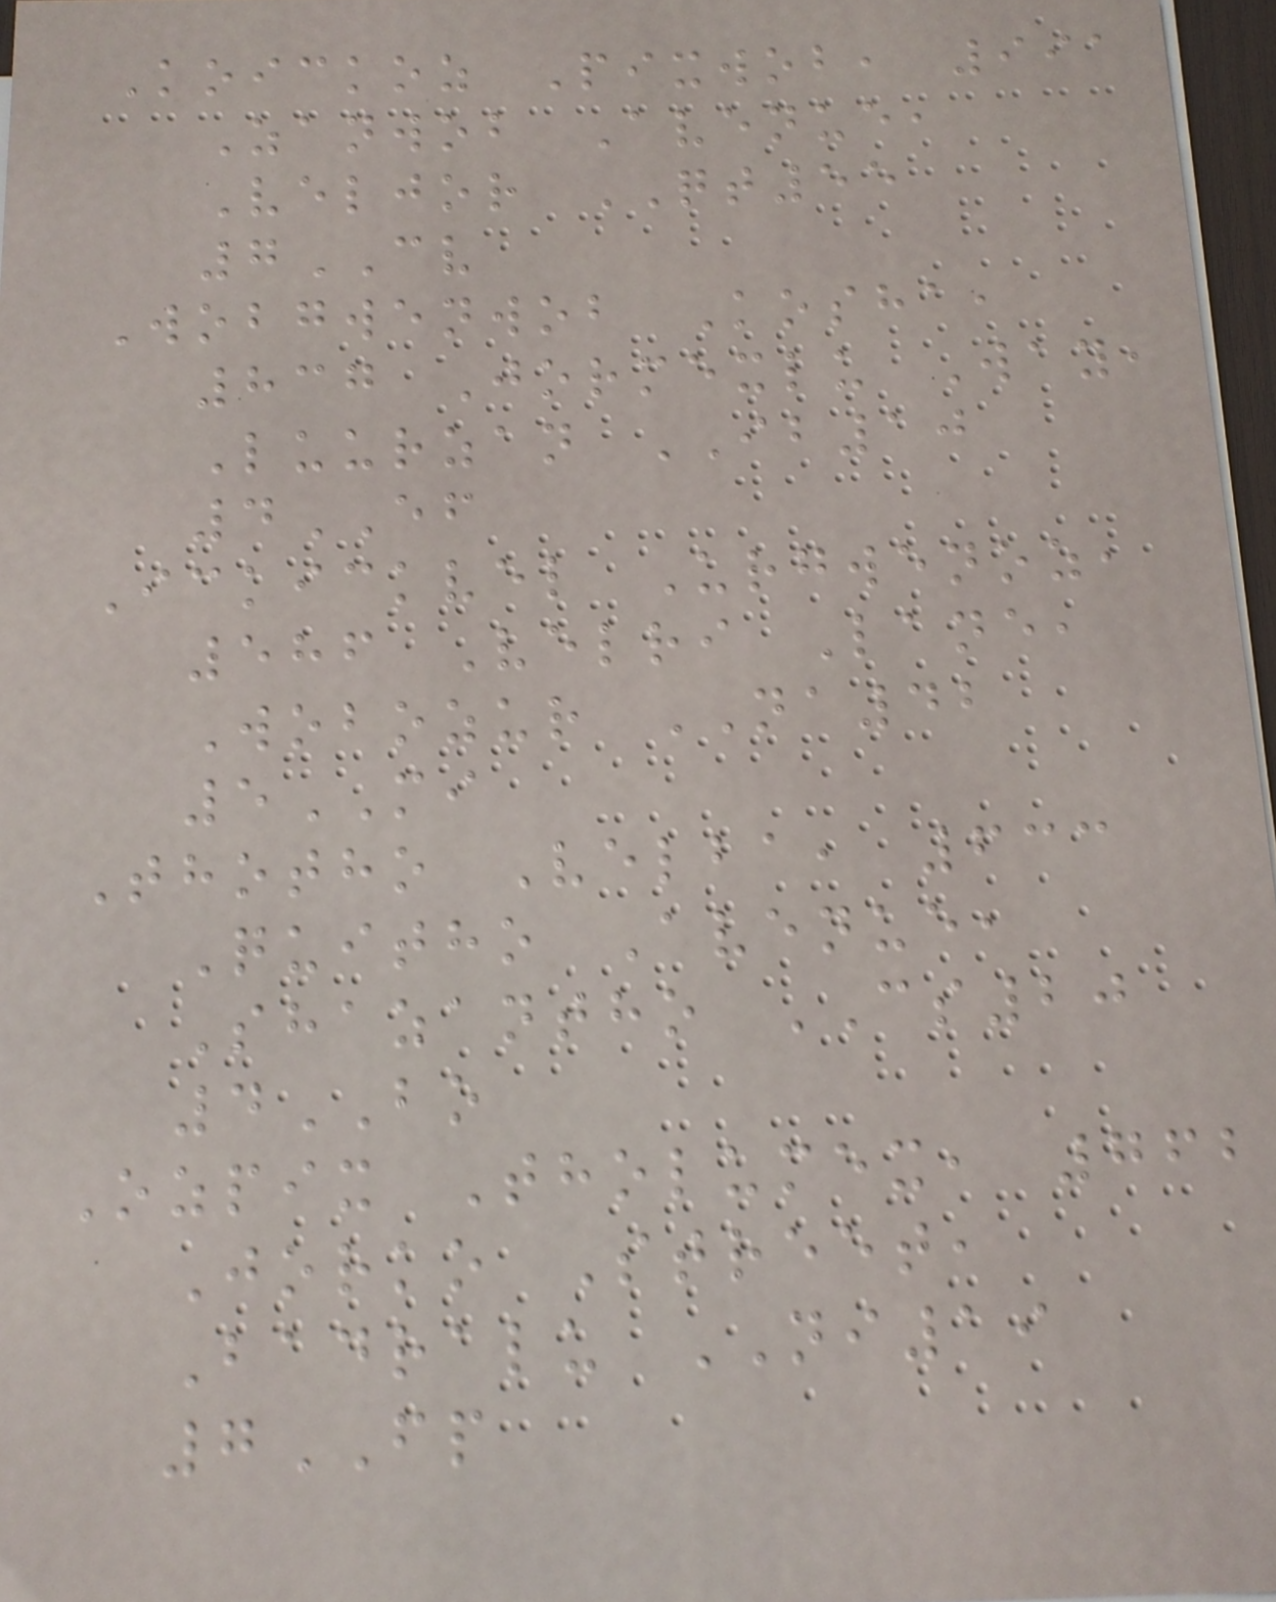Koickoz Pixwob, 991
Zanwob Avenue,
Veljor QT55
7CV
Wobgwenwob Kosha,
837 Jormexlu Way,
Luurzan IB10
4EF
Ickickvel Urgwenoz,
586 Velri Lane,
Wobozur NA42
5MI
Thotho Velba, 633
Quitho Avenue,
Shazantho CS20
4BO
Ozpix Tholumex, 762
Jorko Street,
Badralu NI19
7FP
